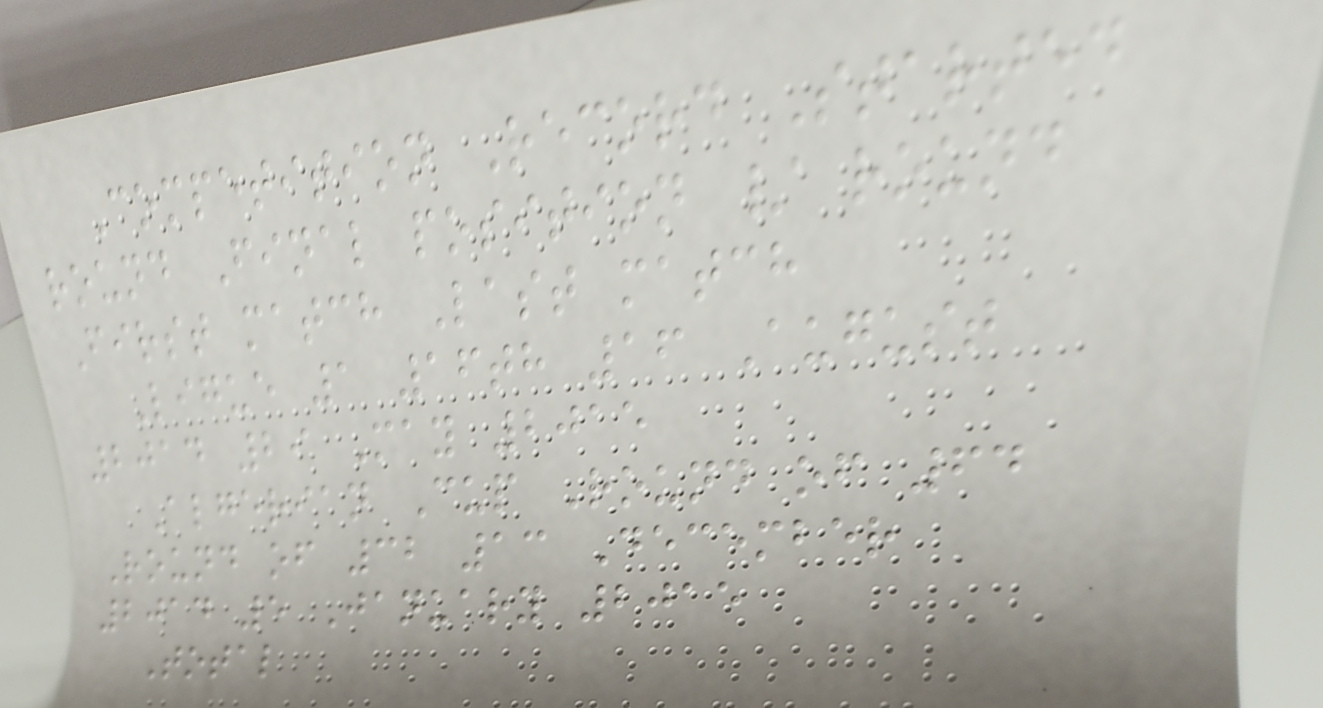Competition Record Started
round Final position / round
First match Last match
Ligue 1 16th 16 August
2014 29 May 2015
Algerian Cup Round of 64
Round of 32 13 December
2014 5 January 2015
Total
